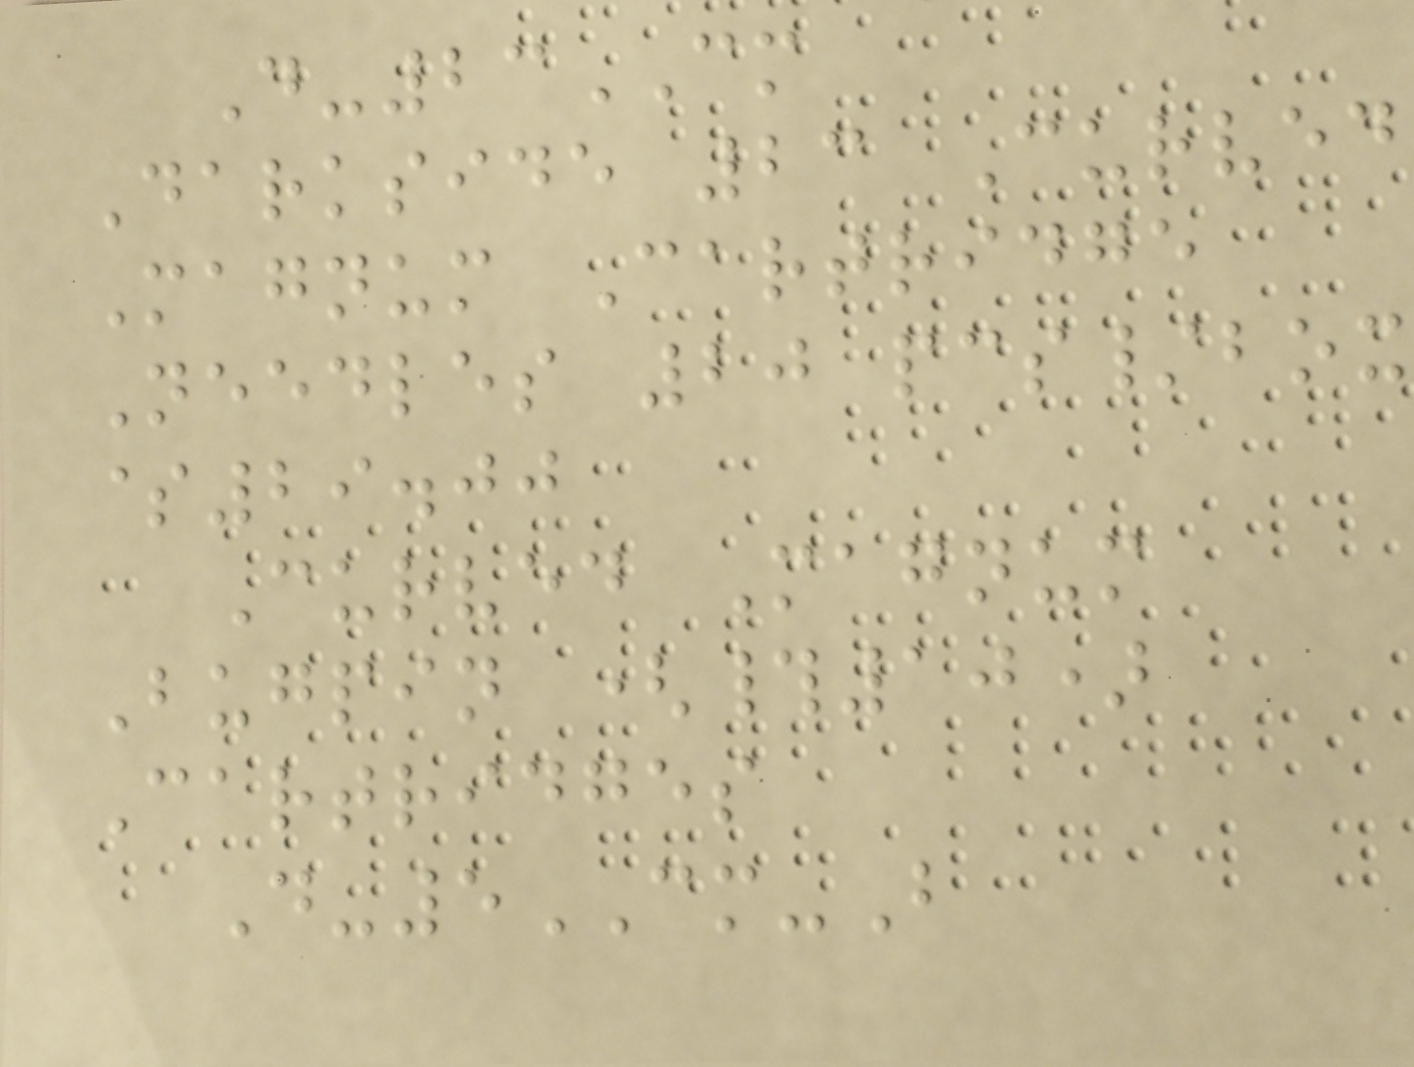D-23CM
Darkside 23 Curved
Magnum Cartridge
Needles 20 pcs/box
$29.00
Curved Magnum
Bugpin (#10)
Cartridges
D-5CM-B
